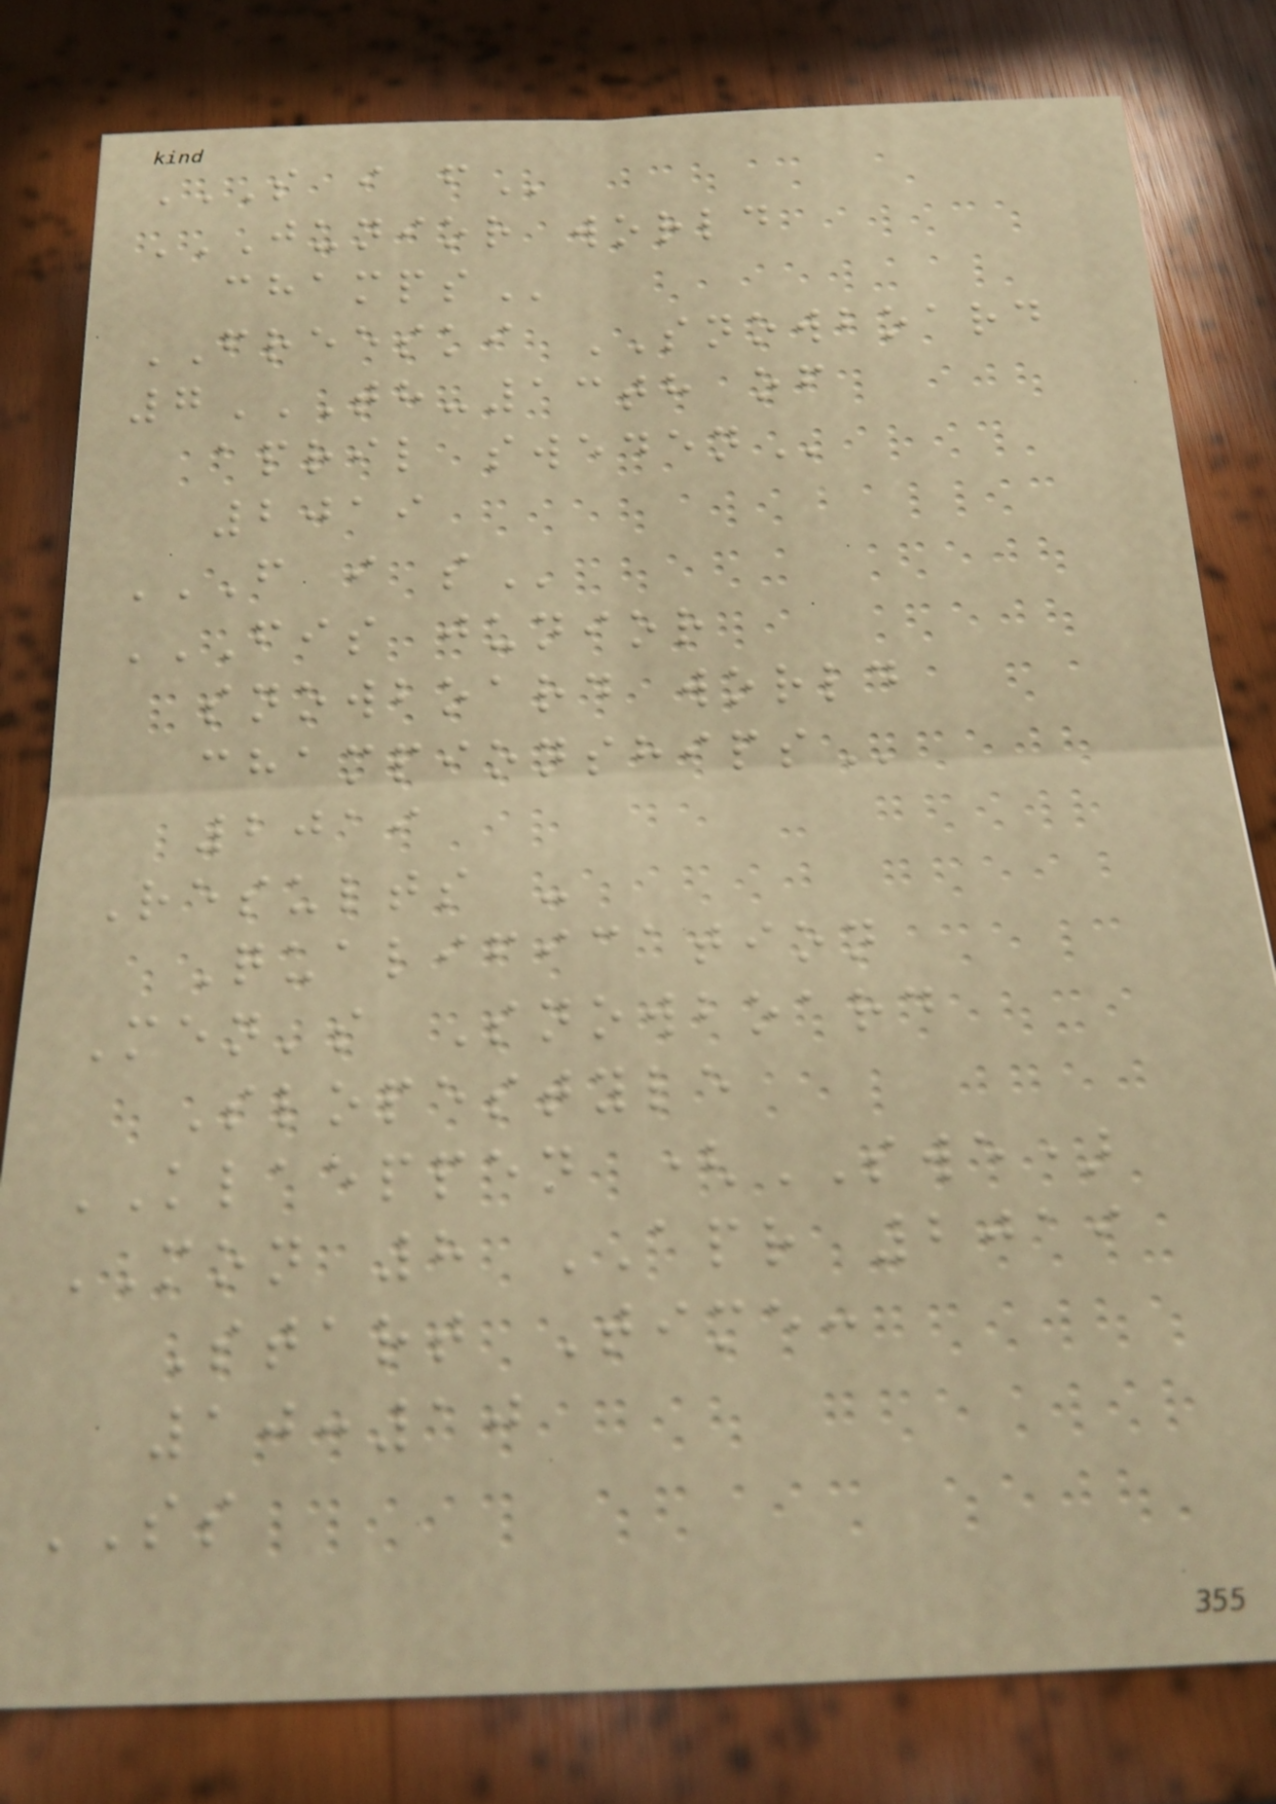S I F
JUNIOR WORLD
CHAMPS
FREESKI SNOWBOARD
7TH-13TH OF
APRIL SWEDEN
2019
F I S
FIS JUNIOR
SNOWBOARD WORLD
CHAMPIONSHIPS
2019
Results -
Qualification
Men's Snowboard
Slopestyle
KLAEPPEN (SWE)
MON 8 APR 2019
Start Time:
10:10
SS
